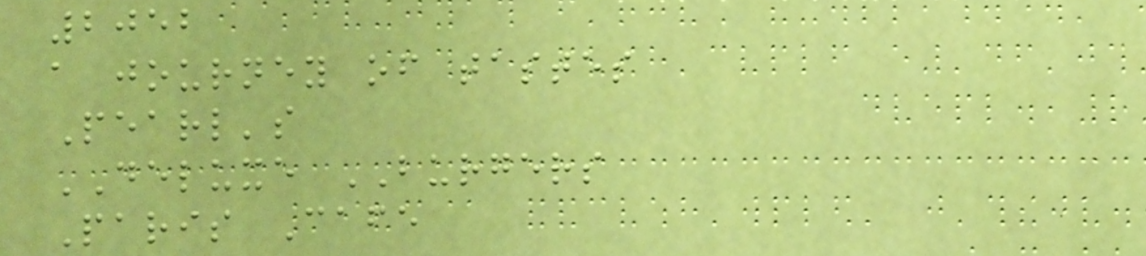2052
a journey of tastes
Pearl's
DELUXE BURGERS
Paris Cafe
